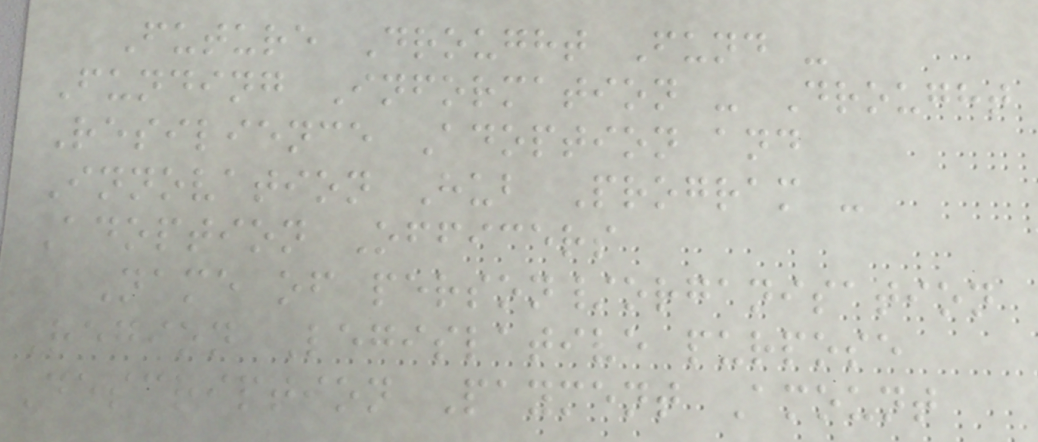Future Drought Fund -
Funding Information - Drought
Resilience Adoption and
Innovation Hub Program -
Adoption Officers
Name of person/organisation
Region Legislative purpose
Description Payment Amount
